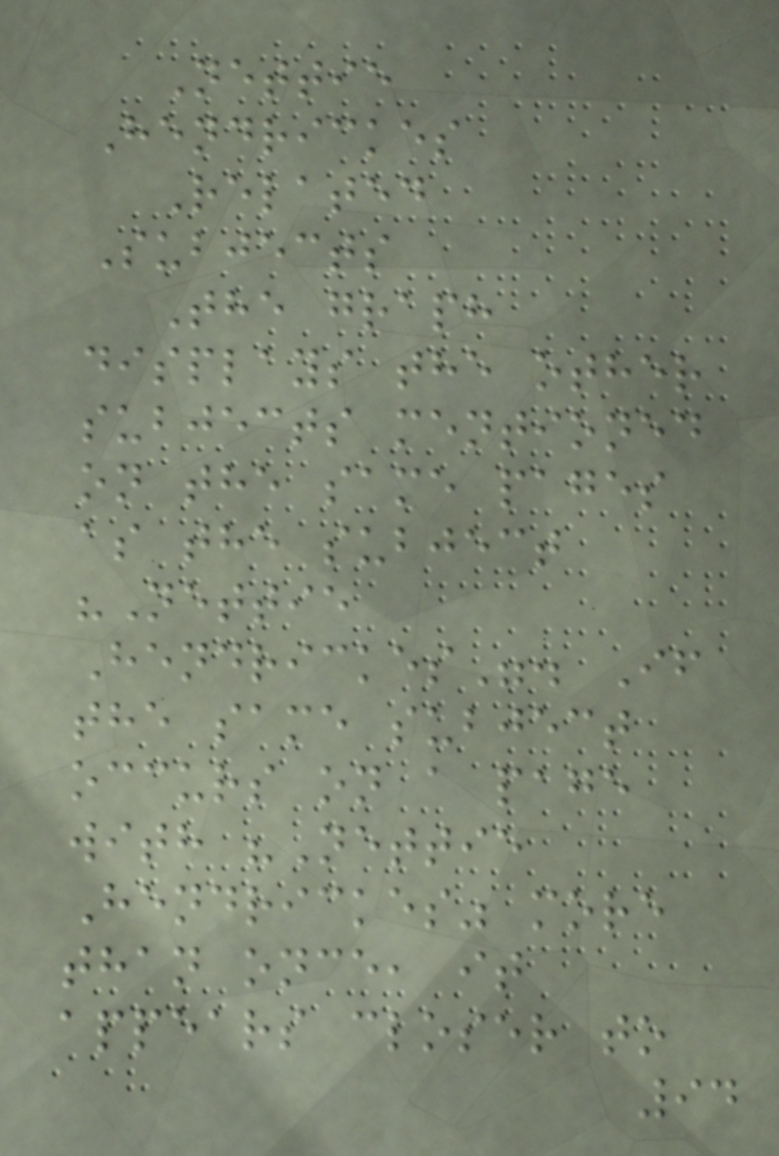Nettie
Hendrickes
Related
Subjects
The graph
displays the other
subjects mentioned
on the same pages
as the subject
"Nettie
Hendrickes". If
the same subject
occurs on a page
with "Nettie
Hendrickes" more
than once, it
appears closer to
94
